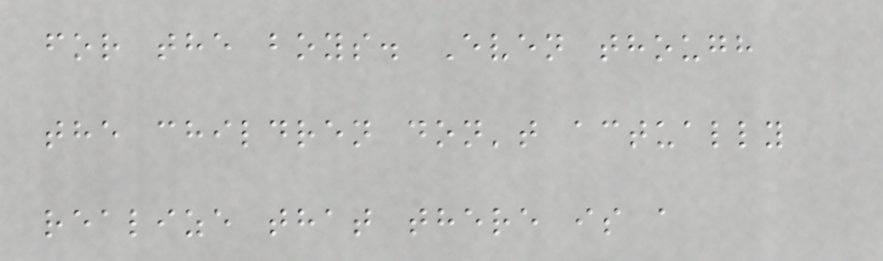for the boys. Even though
the children don't actually
realize that there is a
